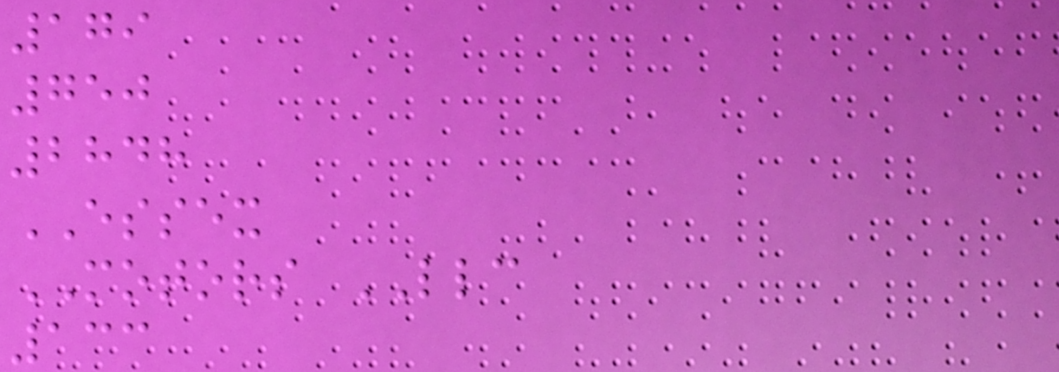179
750
2848
ESSEX
MOTORS LLC
133
